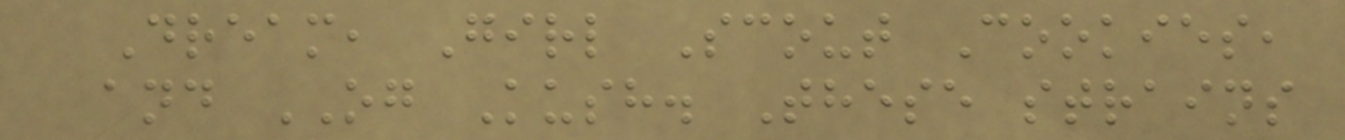Dream, Girl Scout Cookies,
and OG Kush. These strains
